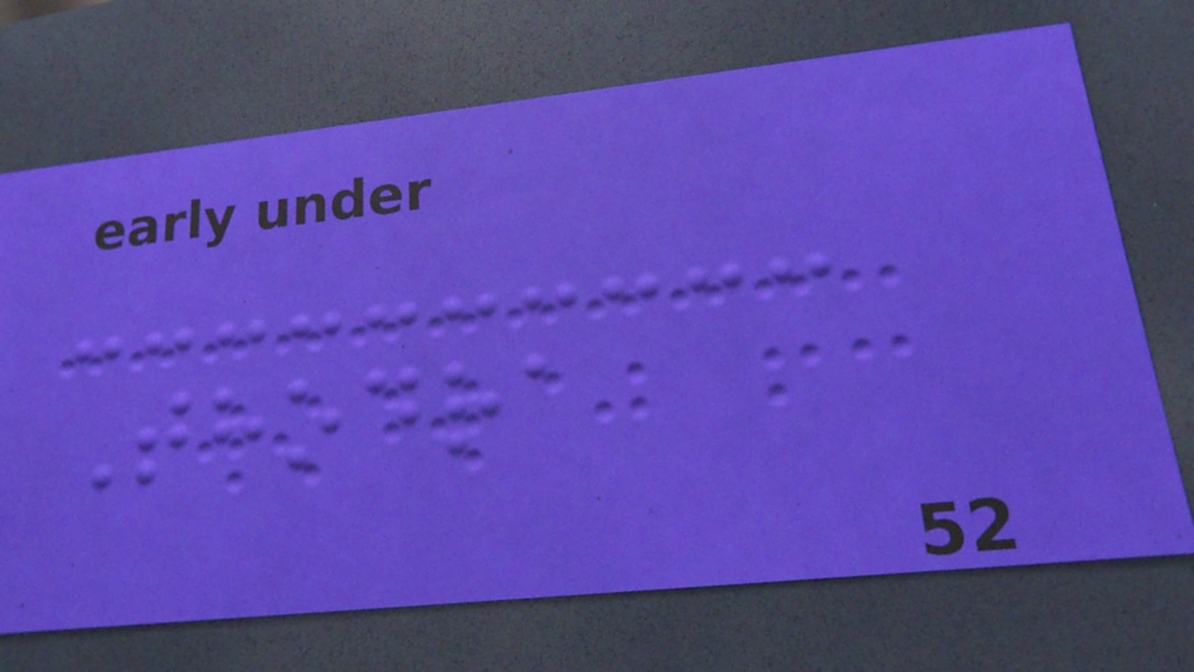Thodra
